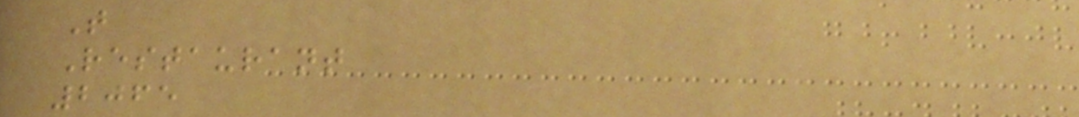T
Restaurant
2065
